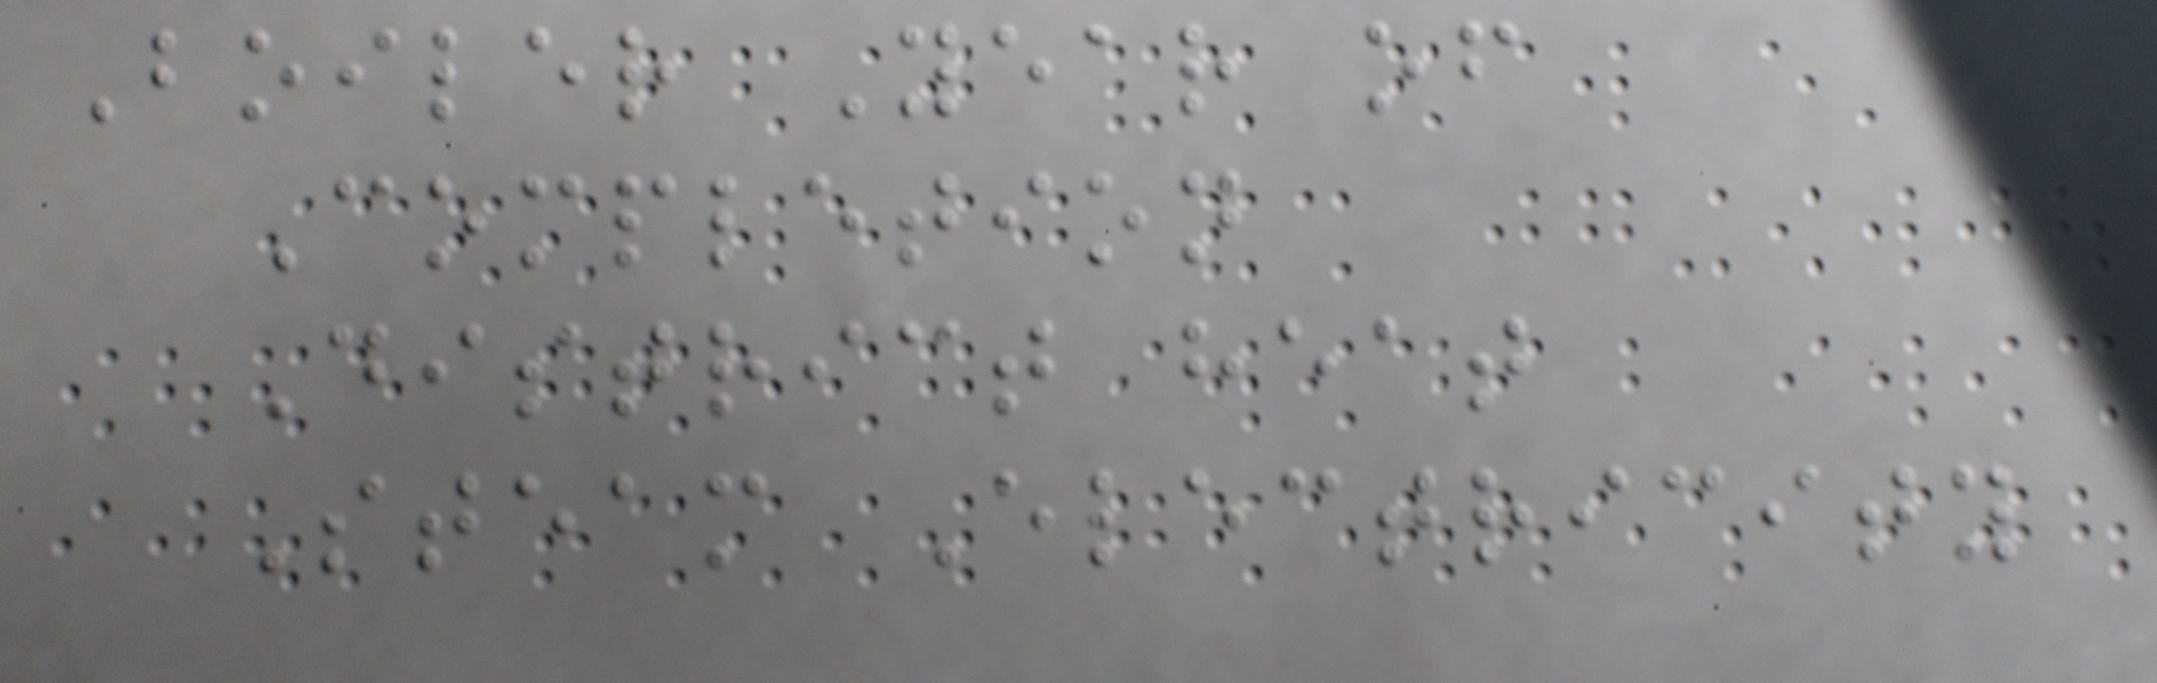Boiler Year of
Completion
District heat
Steam Electricity
